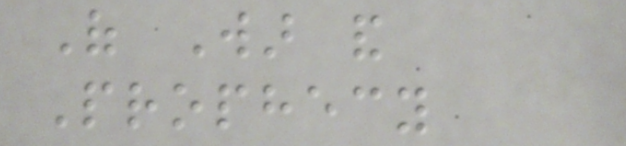Of War and
Prophecy
